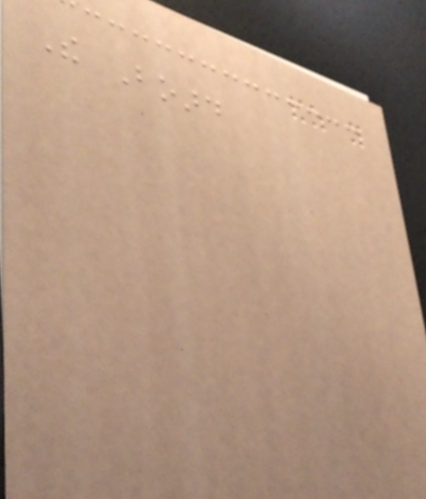The Board
